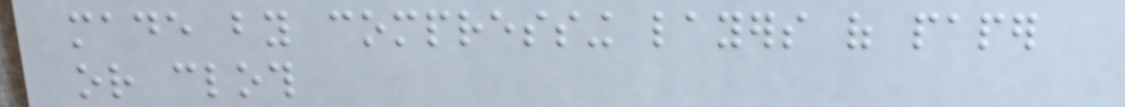made by compressing layers of paper
or cloth
